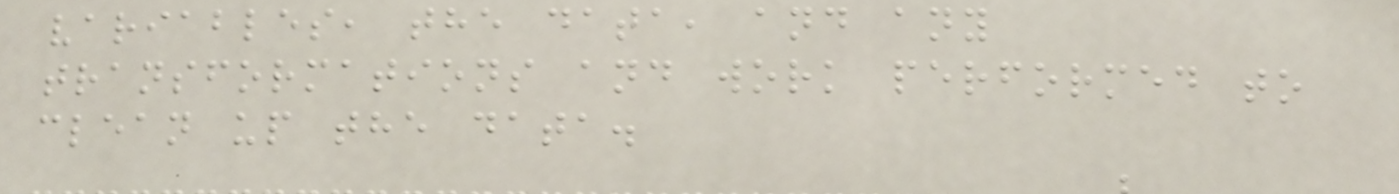variables, the data, and any
transformations and work performed to
clean up the data.
